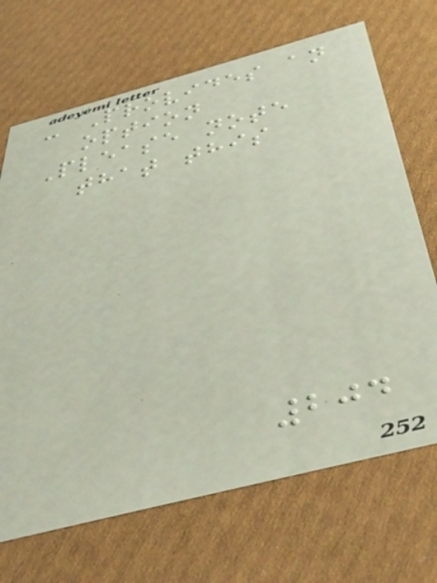- Provides an
option
Please note
that this
204
